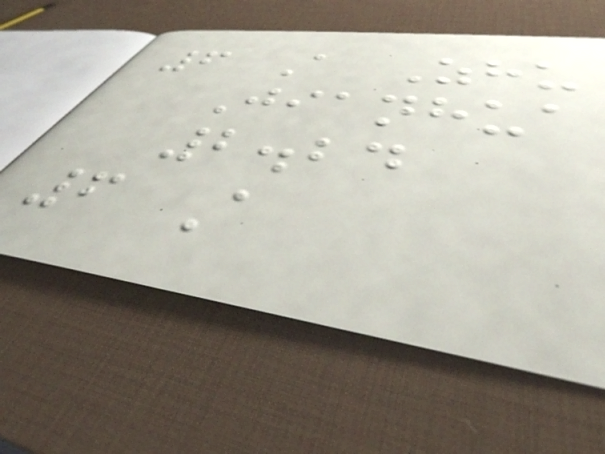6 A Zhu
Jianhua
2.24
6 A
